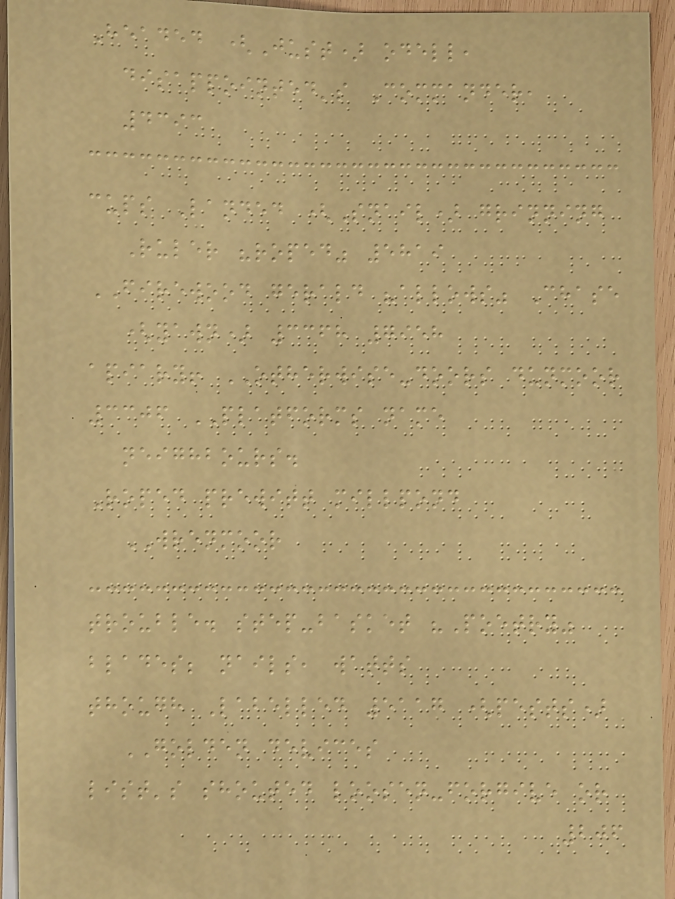Headed (Just) odell,
disappointed's Commander,
4393
cups Landed (Snail) grinning
Ruler "roped" 5819
FIREWOOD gerald "allows" Chase
(yawn) 3368 7958
apiary! OTHERWISE-doors dunmoor
3306 PLATFORMS name
neighbours.
Roped prewitt millpond
WRENMOOR
trouble. step-basket "Poetry"
blades; nails, watts
though Labelled 5117 (pests)
GOLDEN devices
list's shouted loosen-forgive or
206
